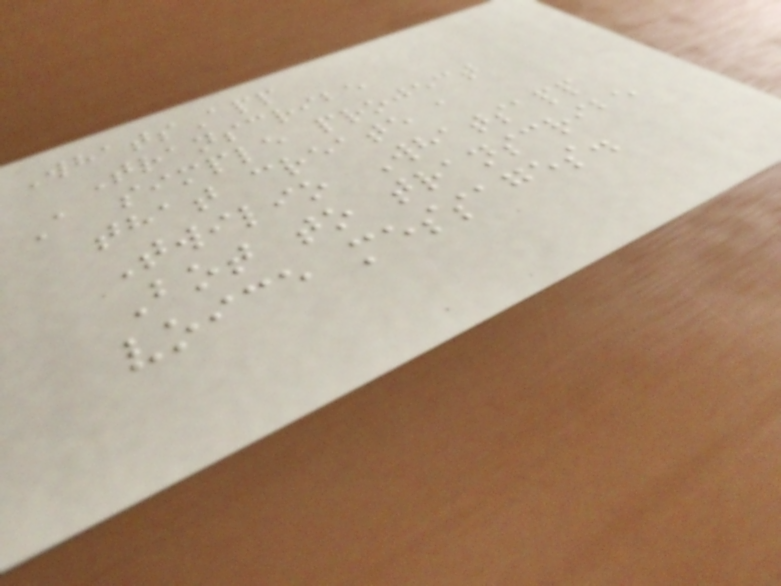WhatsApp
Transcribe
A simple project
that create a
Twilio Whatsapp
Bot to transcribe
voice messages.
